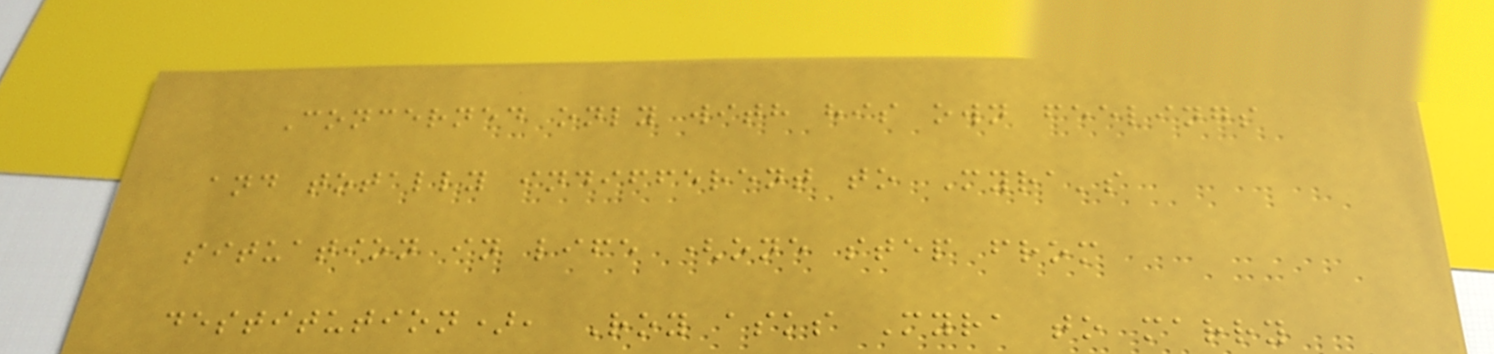Concerned only with his own feelings
and totally indifferent to Myra's
situation in life (one step from
destitution), Roy asks Myra to marry
